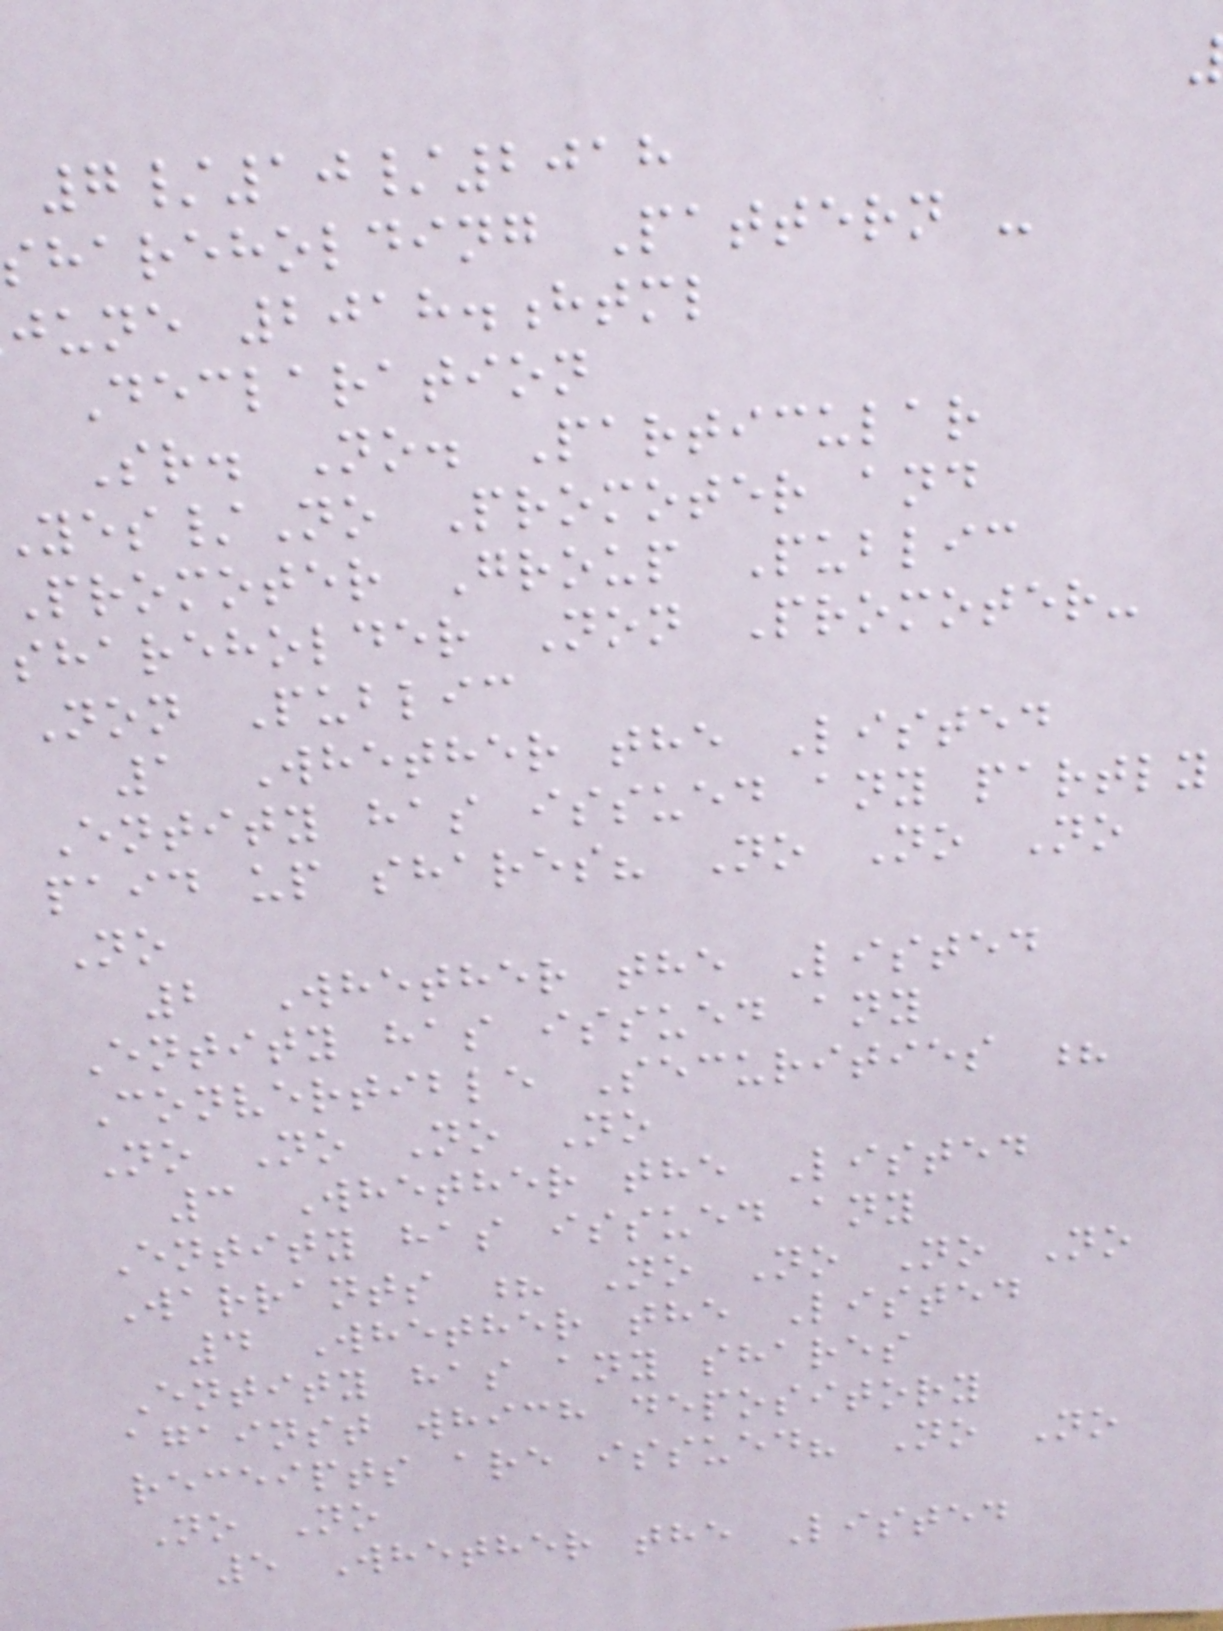7/10/2018
hareholding Pattern -
june 2018.html
Declaration
Sr. No. Particular
es/No Promoter and
Promoter Group Public
shareholder Non Promoter-
Non Public
1 Whether the Listed
Entity has issued any partly
paid up shares? No No No
No
2 Whether the Listed
Entity has issued any
Convertible Securities ?
No No No No
3 Whether the Listed
Entity has issued any
Warrants ? No No No No
4 Whether the Listed
Entity has any shares
against which depository
receipts are issued? No No
No No
5 Whether the Listed
